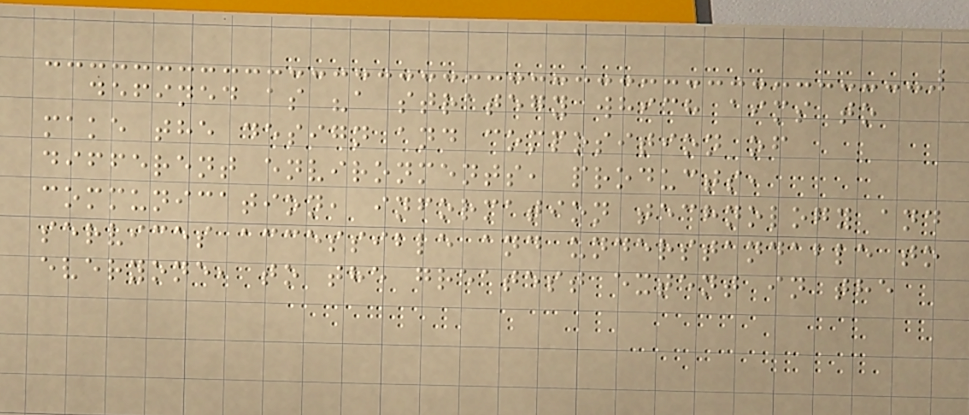defined as "a strategy which aims to
make the design and composition of
different environments, products,
communication, information technology and
services accessible and understandable to
everyone, to the greatest extent in the
